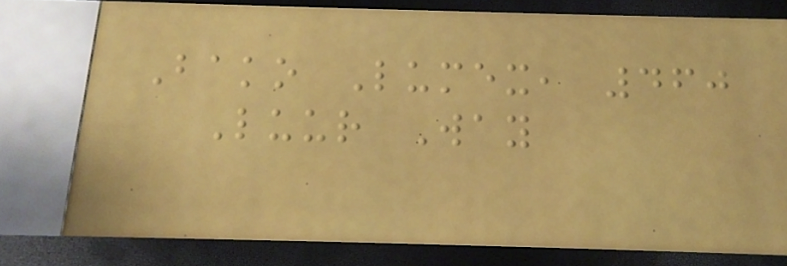Bako Lumex, 460
Luur Way
